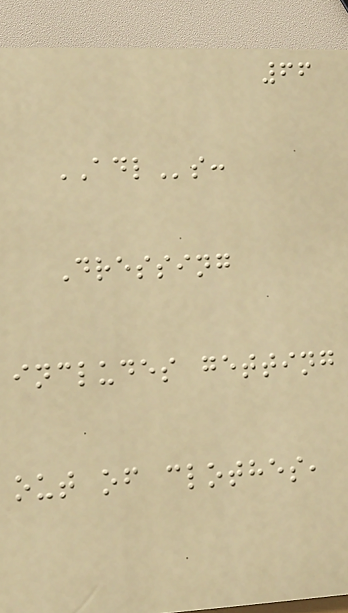66
ADLs:
Dressing
includes getting
out of clothes,
